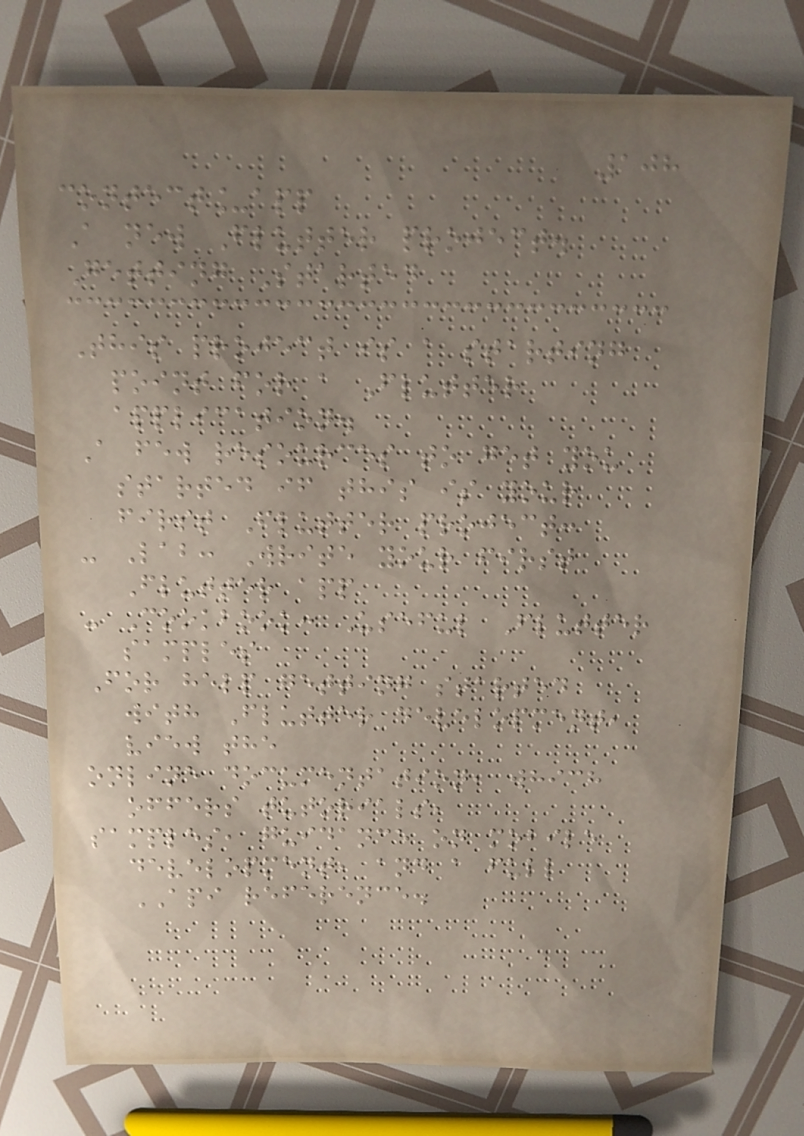108
contect_app
A new Flutter project.
Getting Started
This project is a starting
point for a Flutter
application.
A few resources to get you
started if this is your
first Flutter project:
- Lab: Write your first
Flutter app
- Cookbook: Useful Flutter
samples
For help getting started
with Flutter development,
view the
online documentation, which
offers tutorials,
samples, guidance on mobile
development, and a full
API reference.
